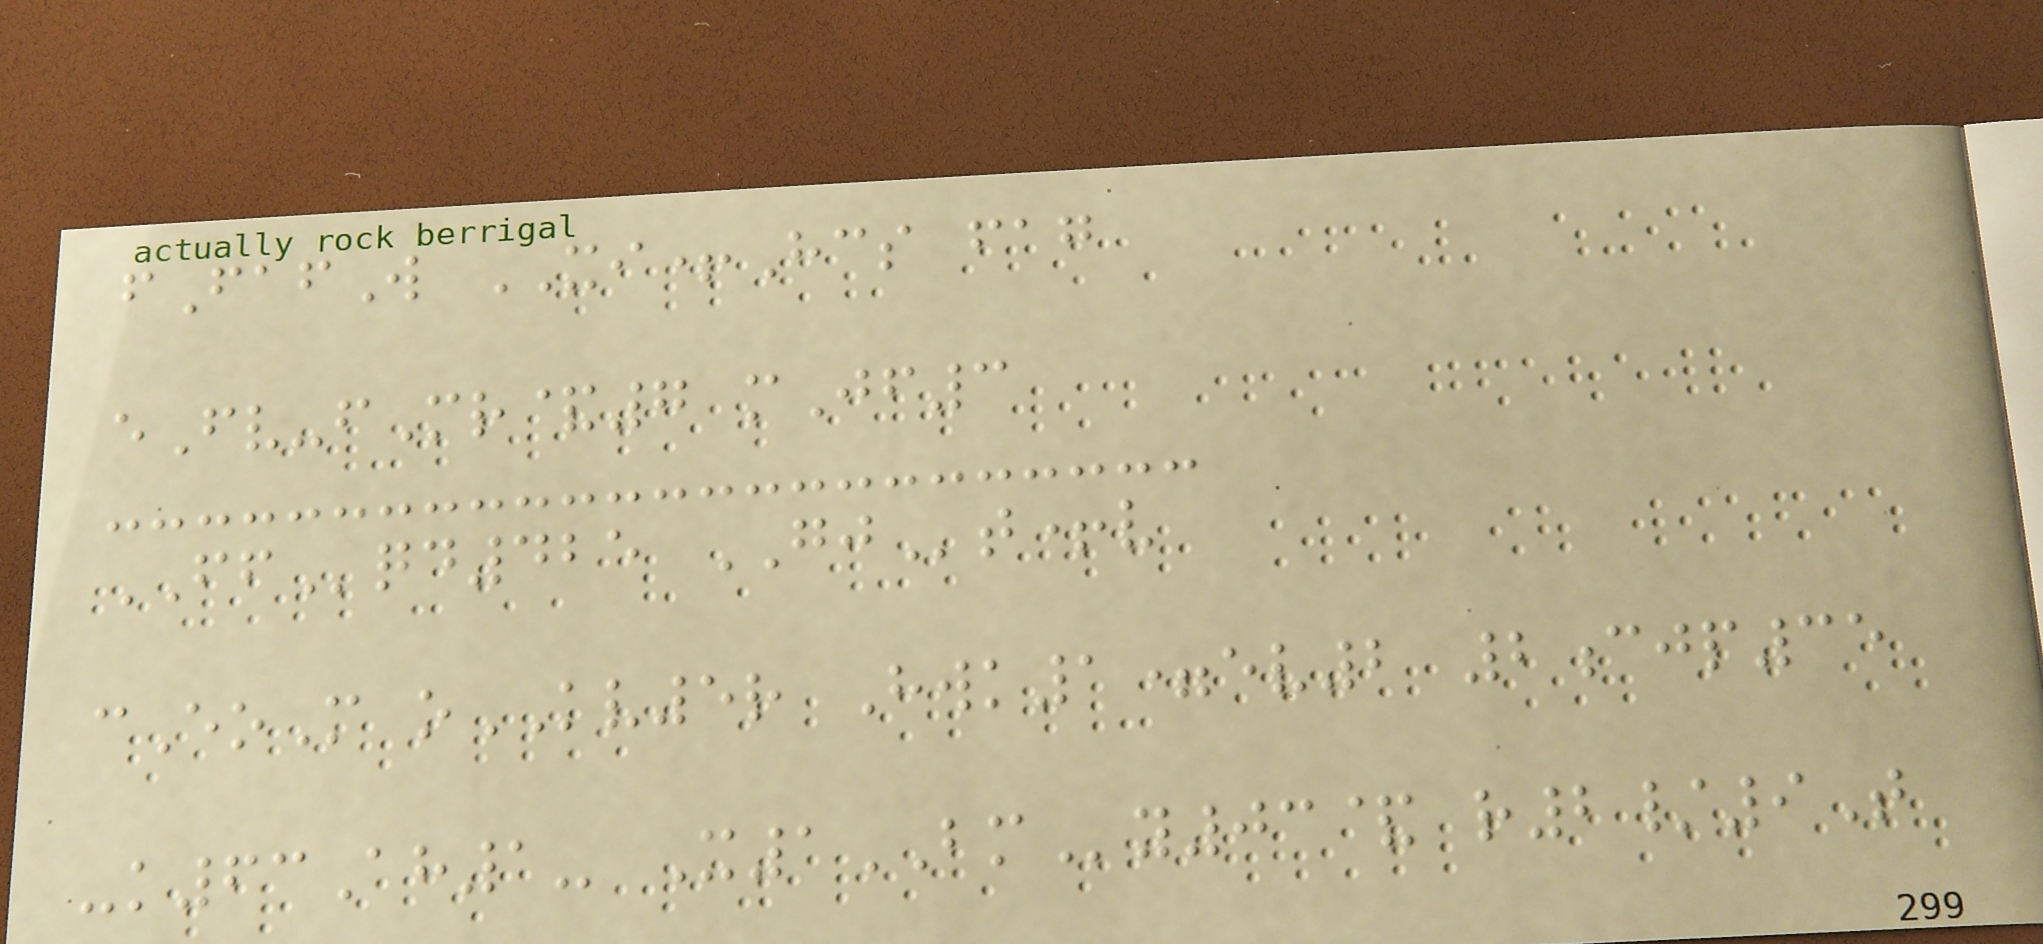fFafW XI+Hcs fag
eFv-fMr&7 mJf3
FFqd425 GJt+v
cEoM oKV5r Hwk1=ev2 2cjp35
-k63Ah1- X1BMy03& r2/9T
